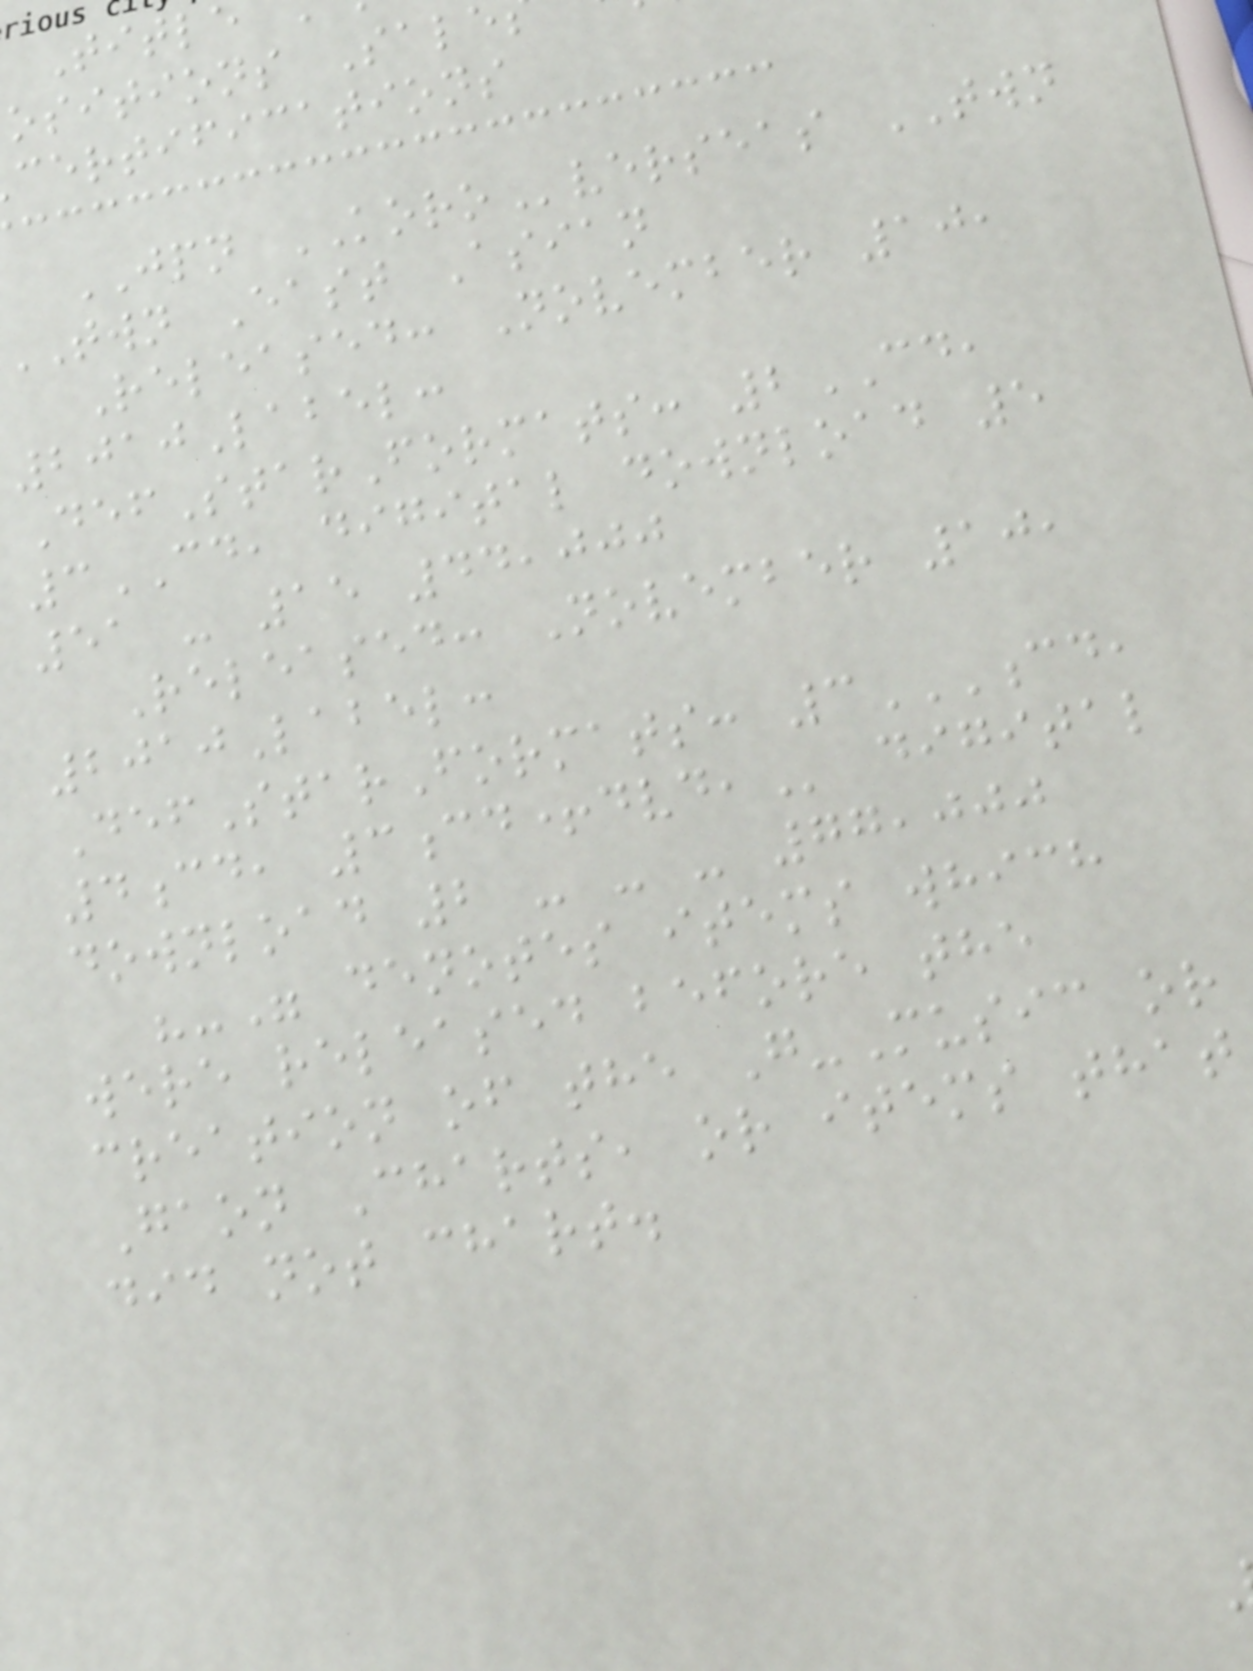ositions Sale
certifications
JPN KOROverseas TWN
twn East Asian
Released: November 10,
2010Label:
DefStarFormats: 2CD,
3CD, digital download 5
51 - 15 44,000
Released: November 10,
2010Label:
DefStarFormats: 3CD,
download 2 - - - 77,000
"-" denotes items which
were released before the
creation of the G-Music or
Gaon Charts, or items that
did not chart.
